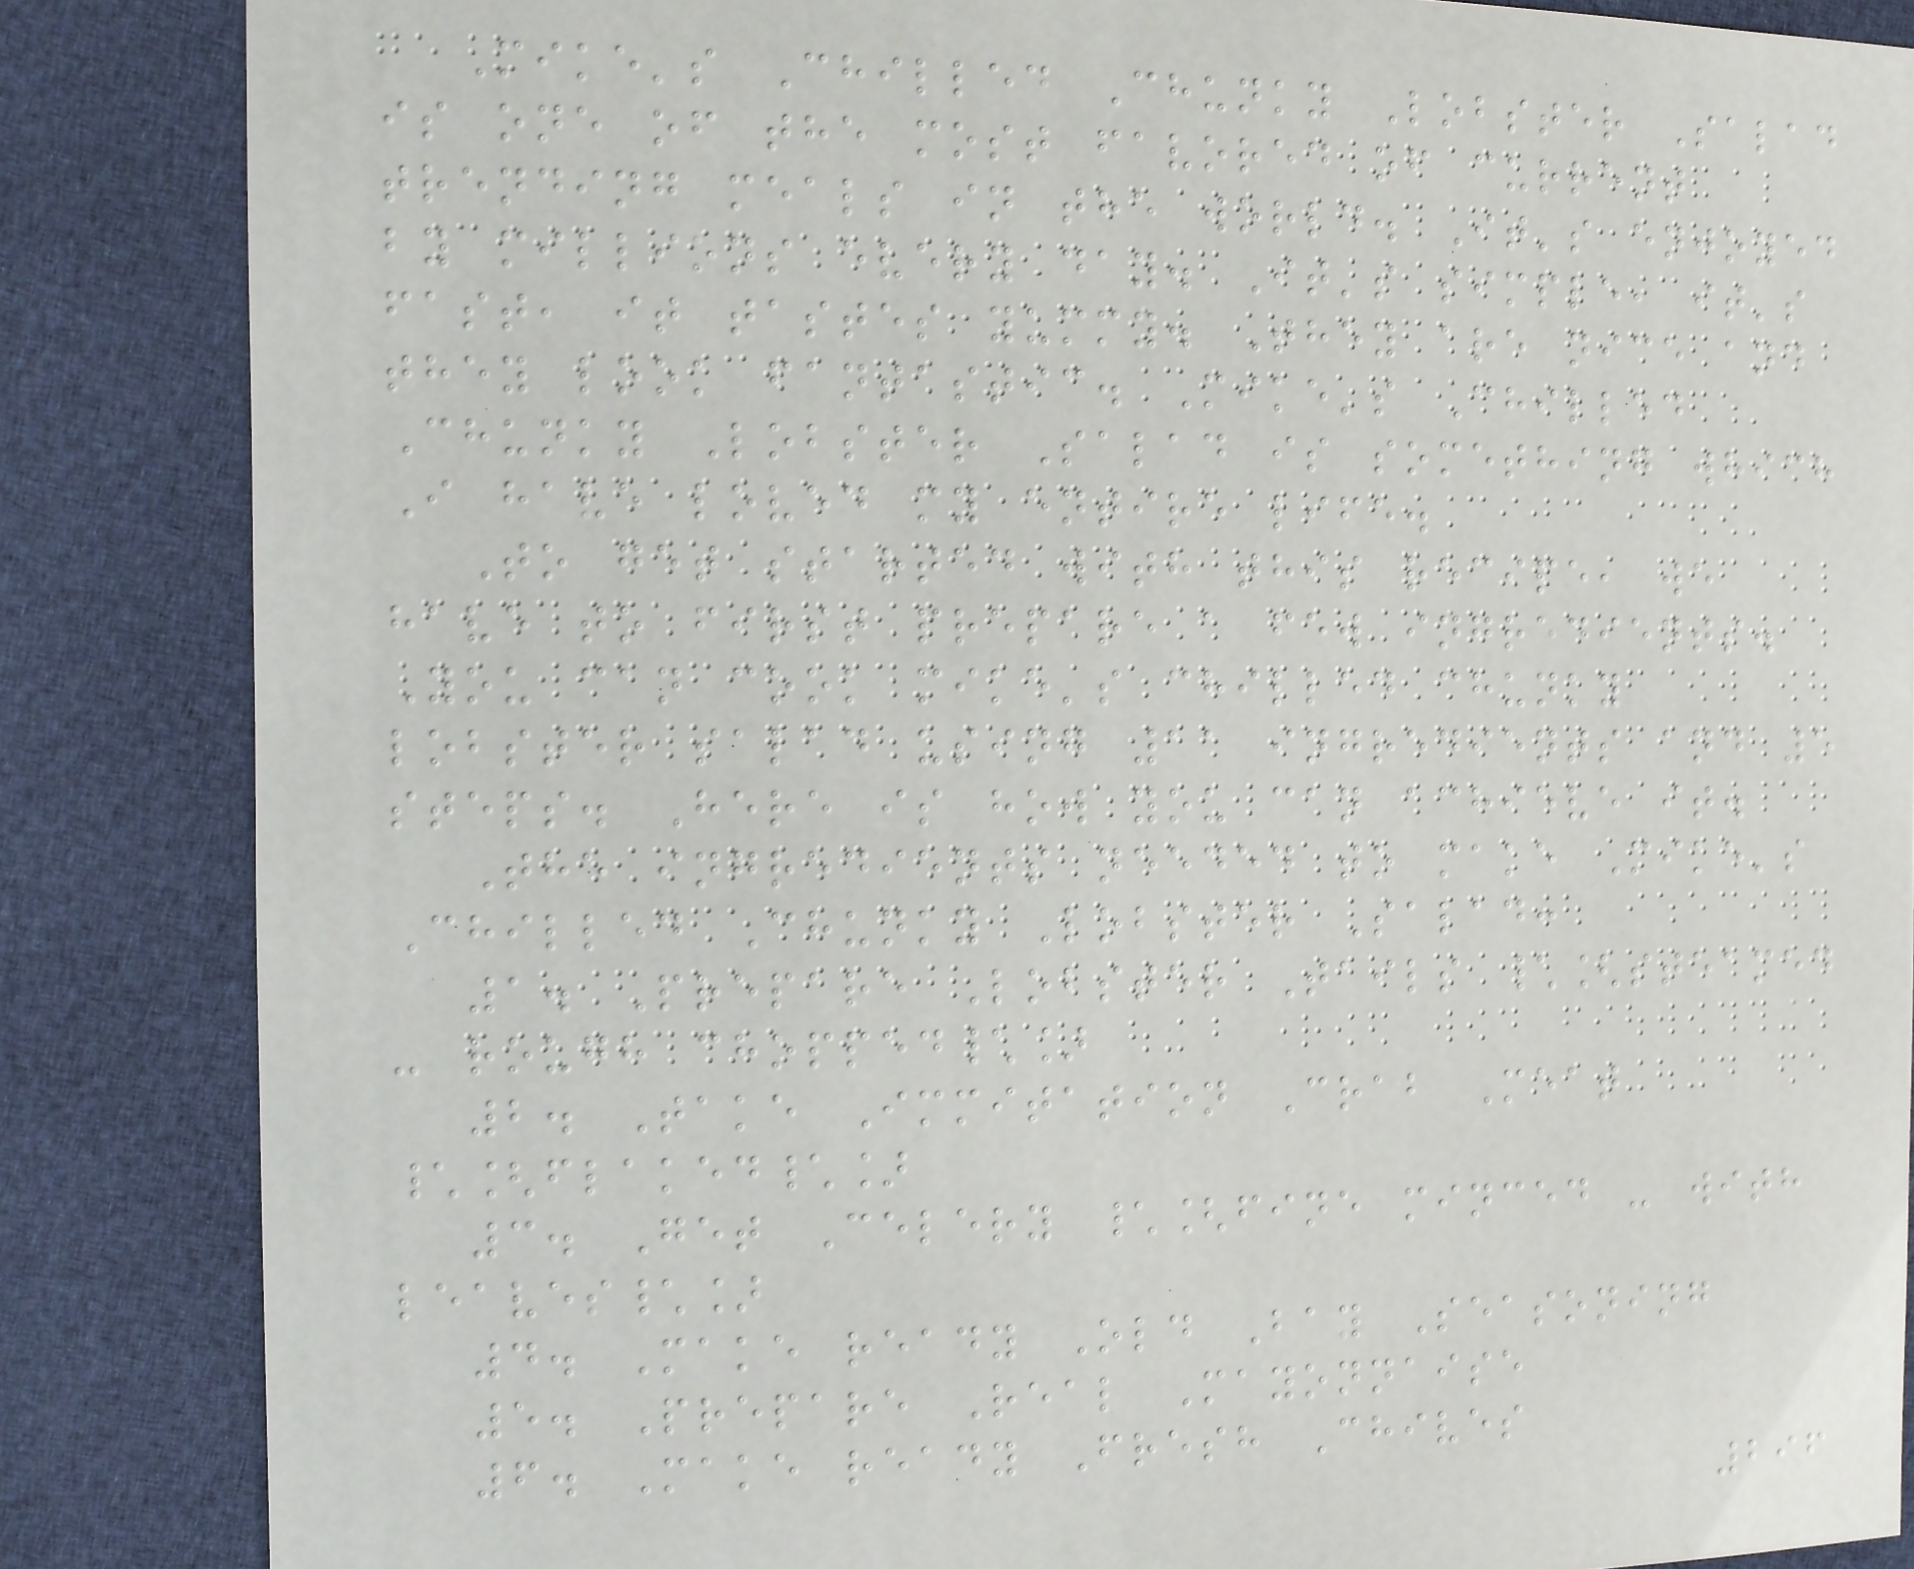Mike's Chilled Chunky Lobster Salad
is one of the most favored of current
trending meals in the world. It's enjoyed
by millions every day. It's simple, it's
fast, it tastes yummy. They are nice and
they look fantastic. Mike's Chilled
Chunky Lobster Salad is something which
I have loved my entire life.
To get started with this recipe, we
have to first prepare a few ingredients.
You can cook mike's chilled chunky
lobster salad using 11 ingredients and 5
steps. Here is how you can achieve it.
The ingredients needed to make Mike's
Chilled Chunky Lobster Salad:
1. Prepare Lobster Tails \[steamed
- rough chopped\]
2. Take Immitation Crab Meat
\[flaked\]
3. Get Celery \[fine minced - with
leaves\]
4. Make ready Old Bay Seasoning
5. Prepare Real Mayonnaise
6. Make ready Fresh Chives
296
